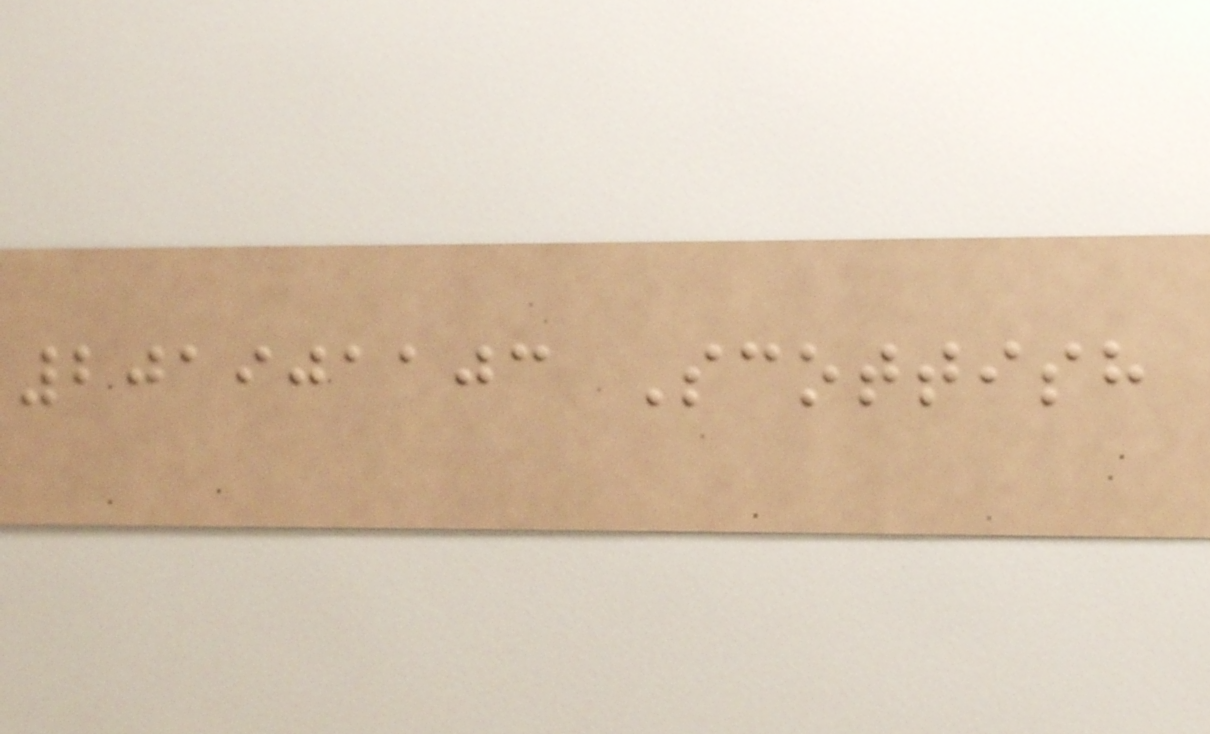201901103 Scottish
